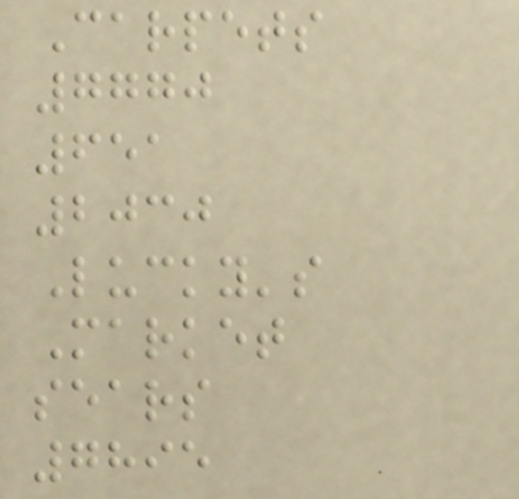Carpets
7770
651
2030
Lucky's
Market
sears
7895
